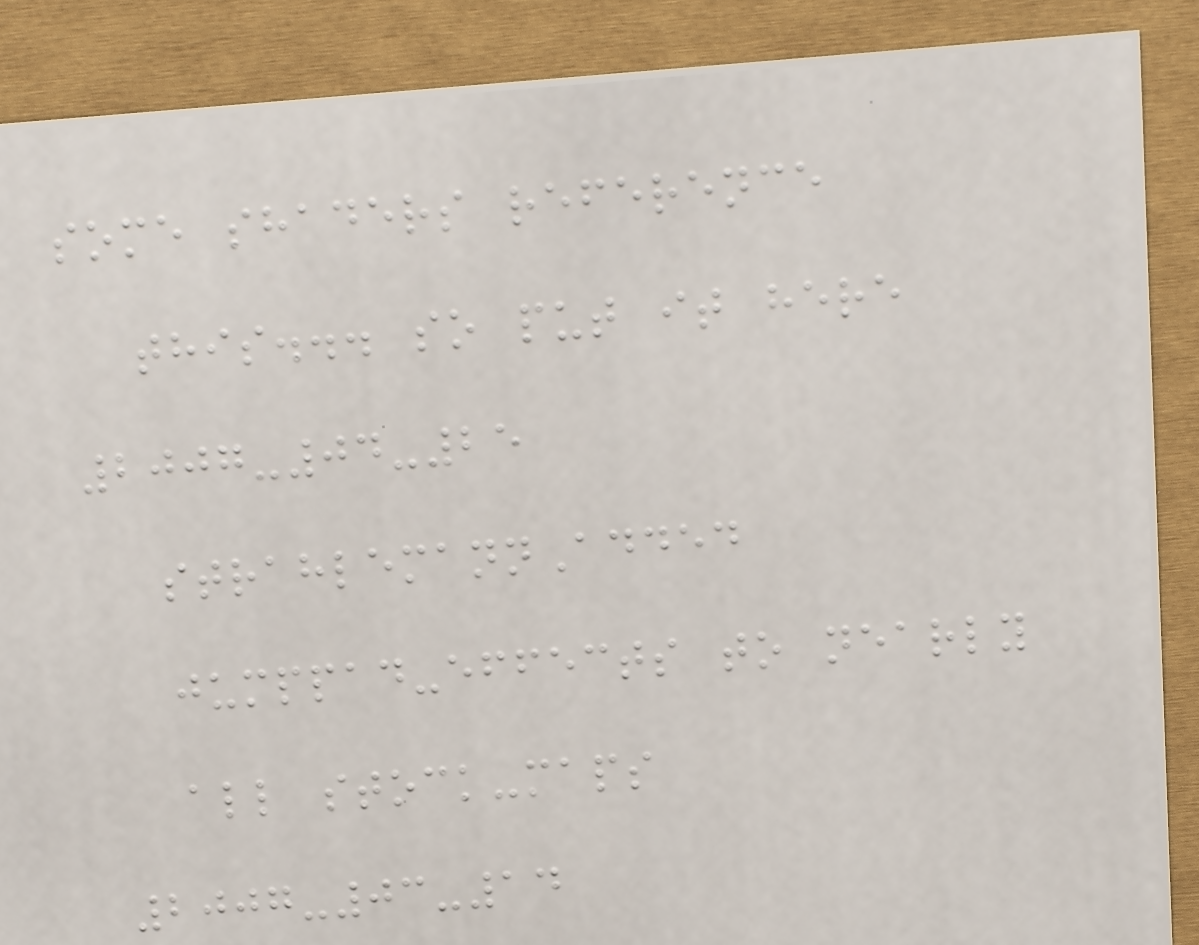some shaders reference
this... so put it here
2007-04-25
strahlemannAdded
jumppad-effects to nearly
all stock-maps
2007-03-14
